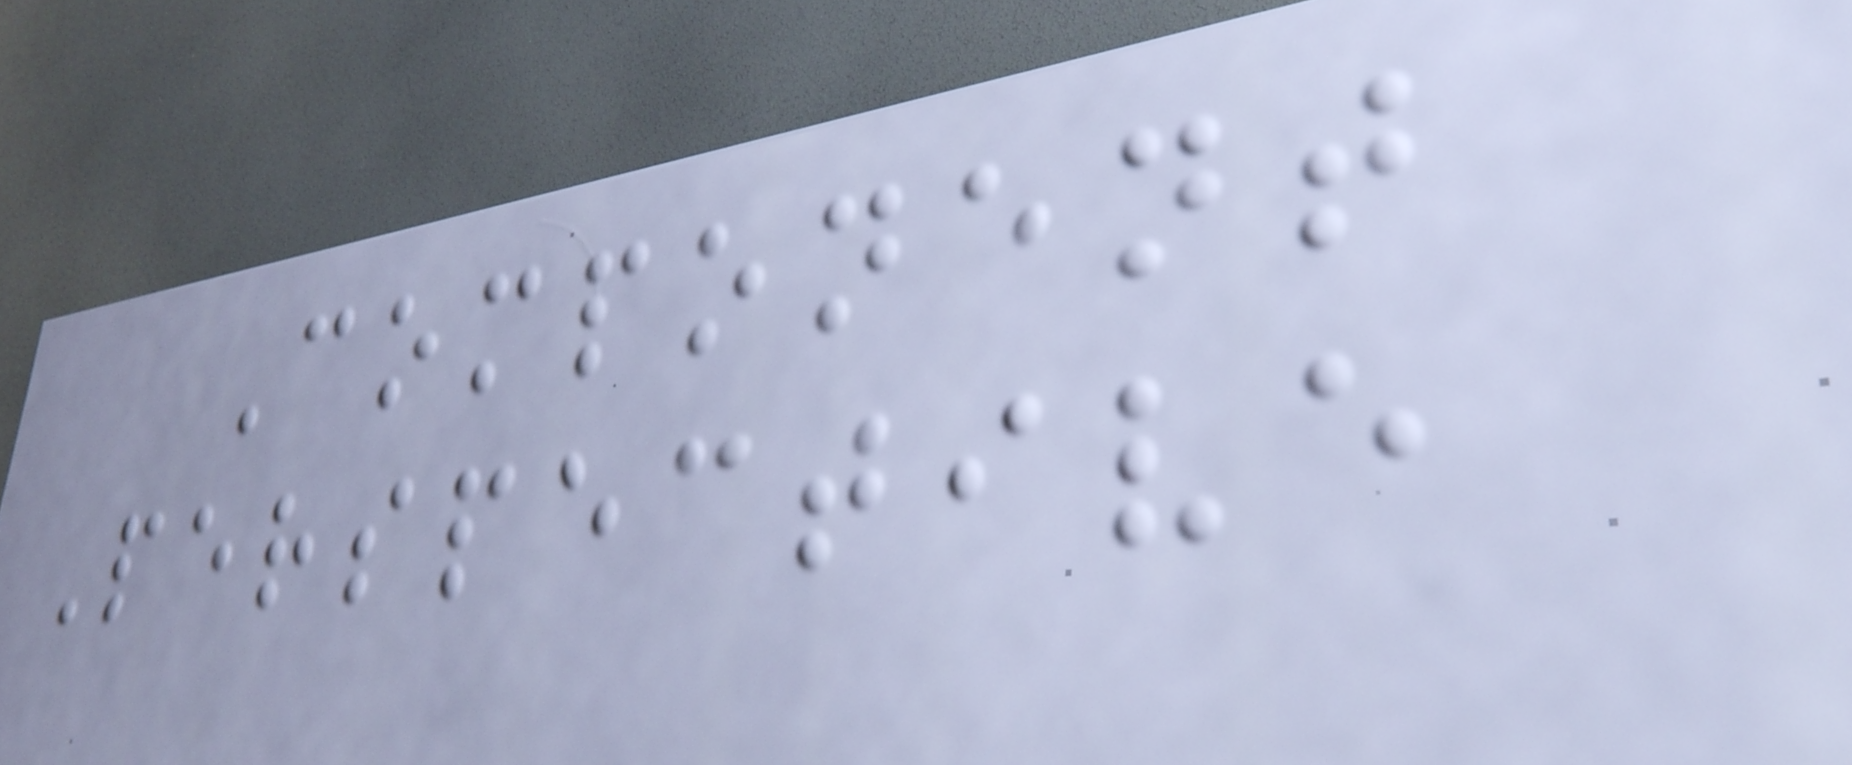Component
Perspective
